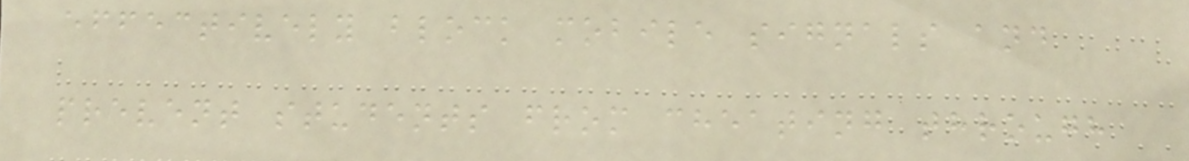effectively block mobile signals and
prevent students from cheating through
